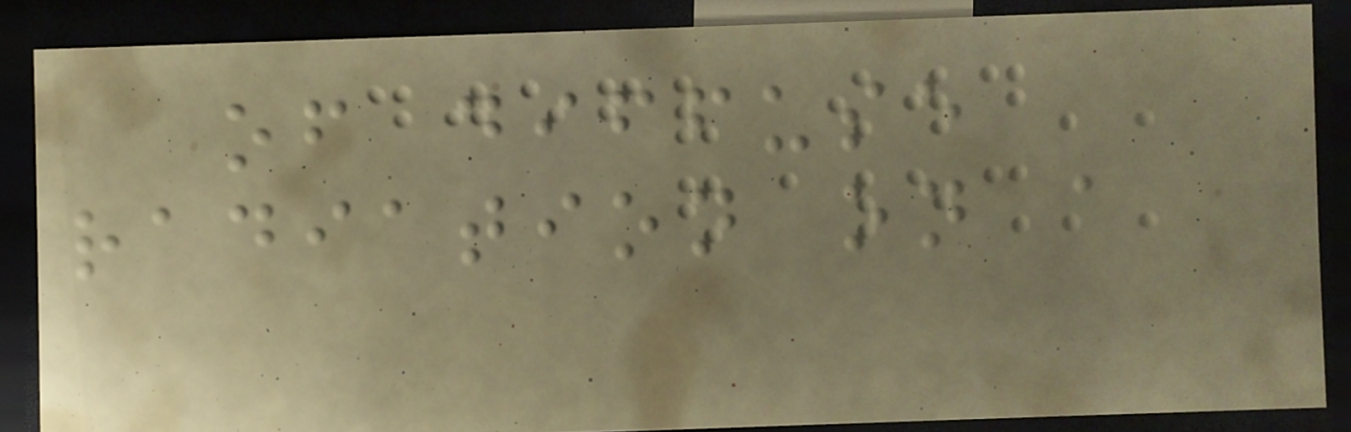of diffuse
radiation on a
